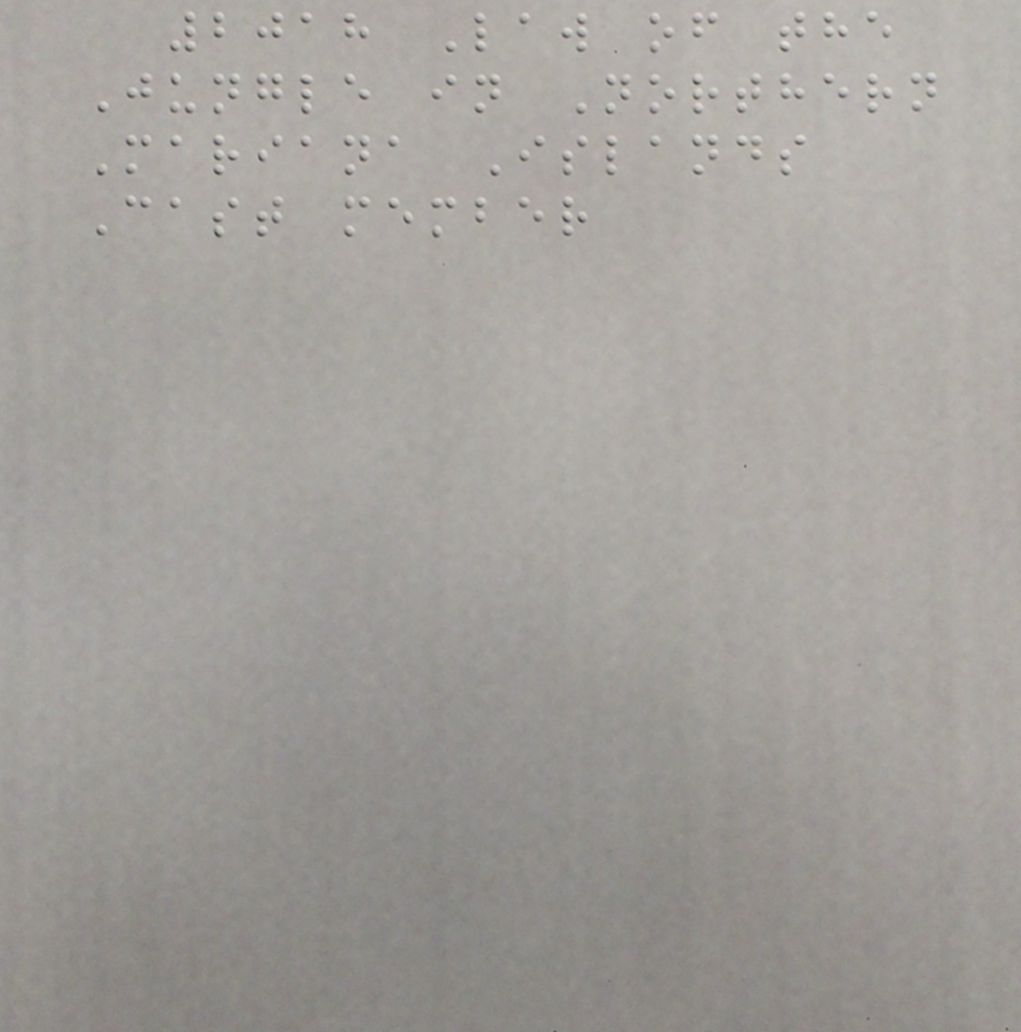2018 Law of the
Jungle in Northern
Mariana Islands
Cast member
